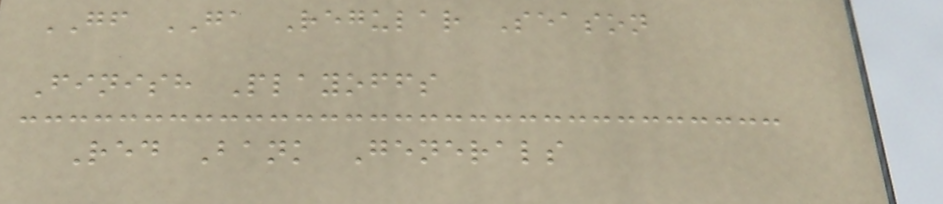GF GA Regular Season
Finish Playoffs
Red Bank Generals
